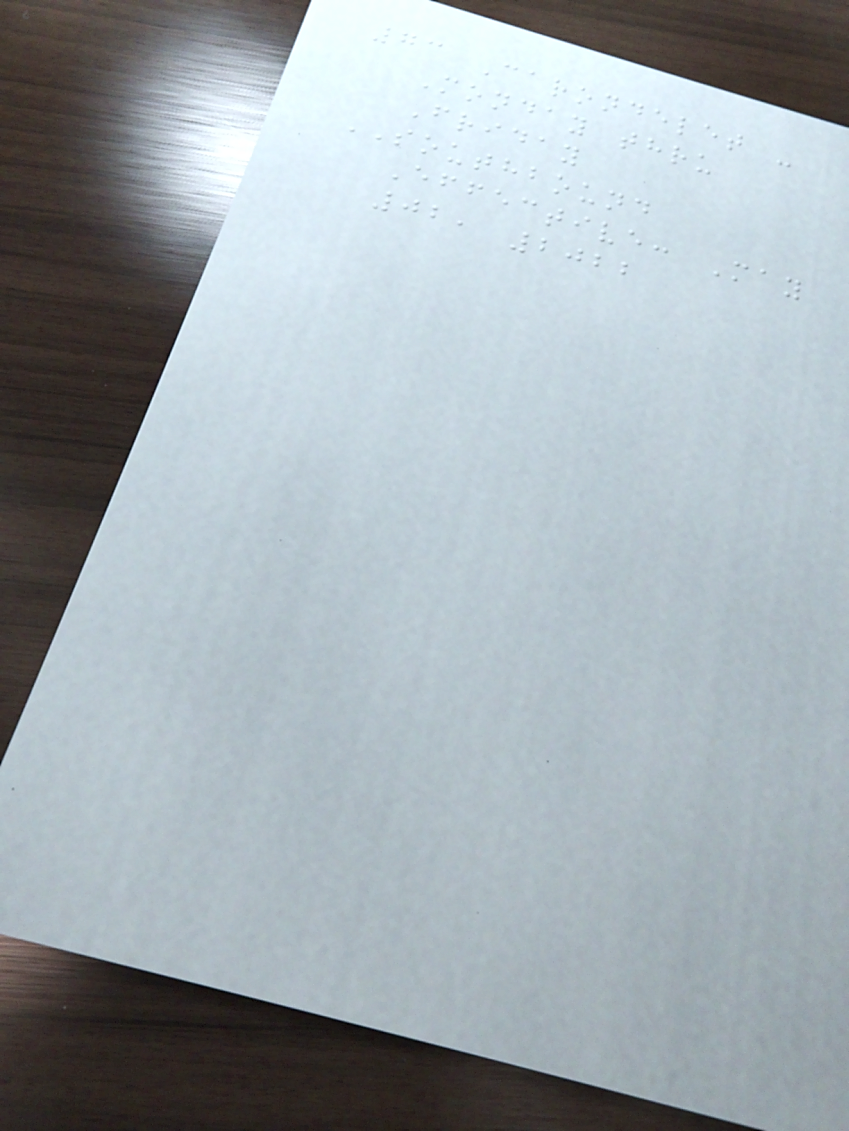73 Carondelet -
Monday thru
Friday
SOUTHBOUND
Effective: May
02, 2022
